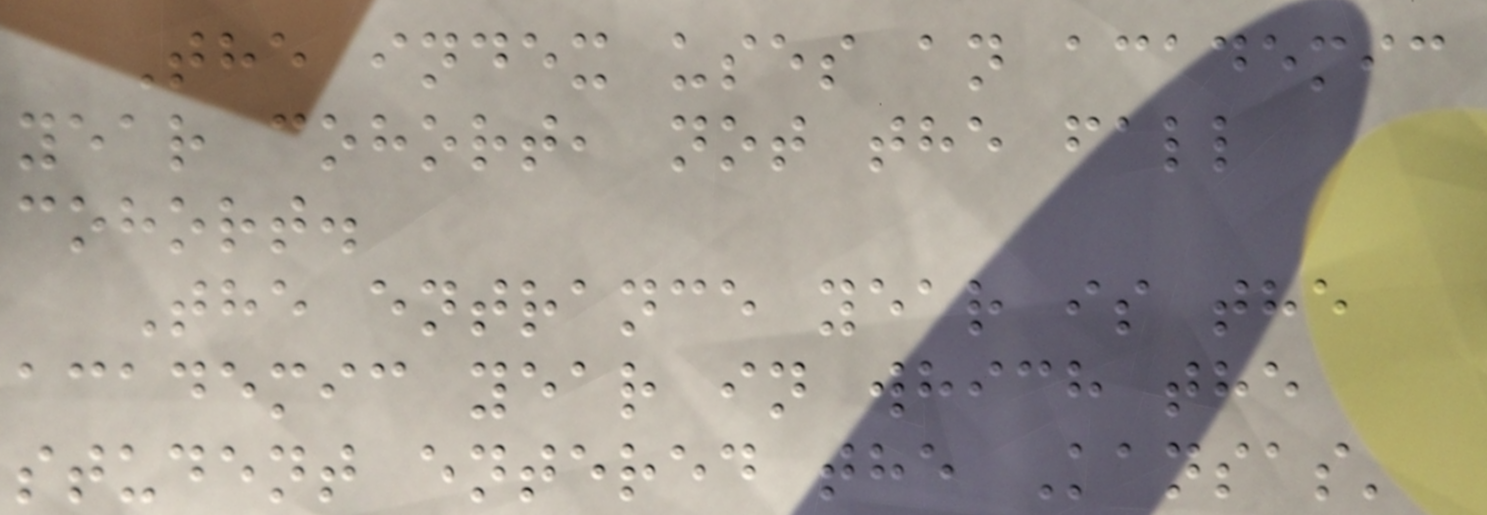The index uses an academic
year cohort, not the fall
cohort.
The entrance year is the
academic year in which the
student entered the Kansas'
